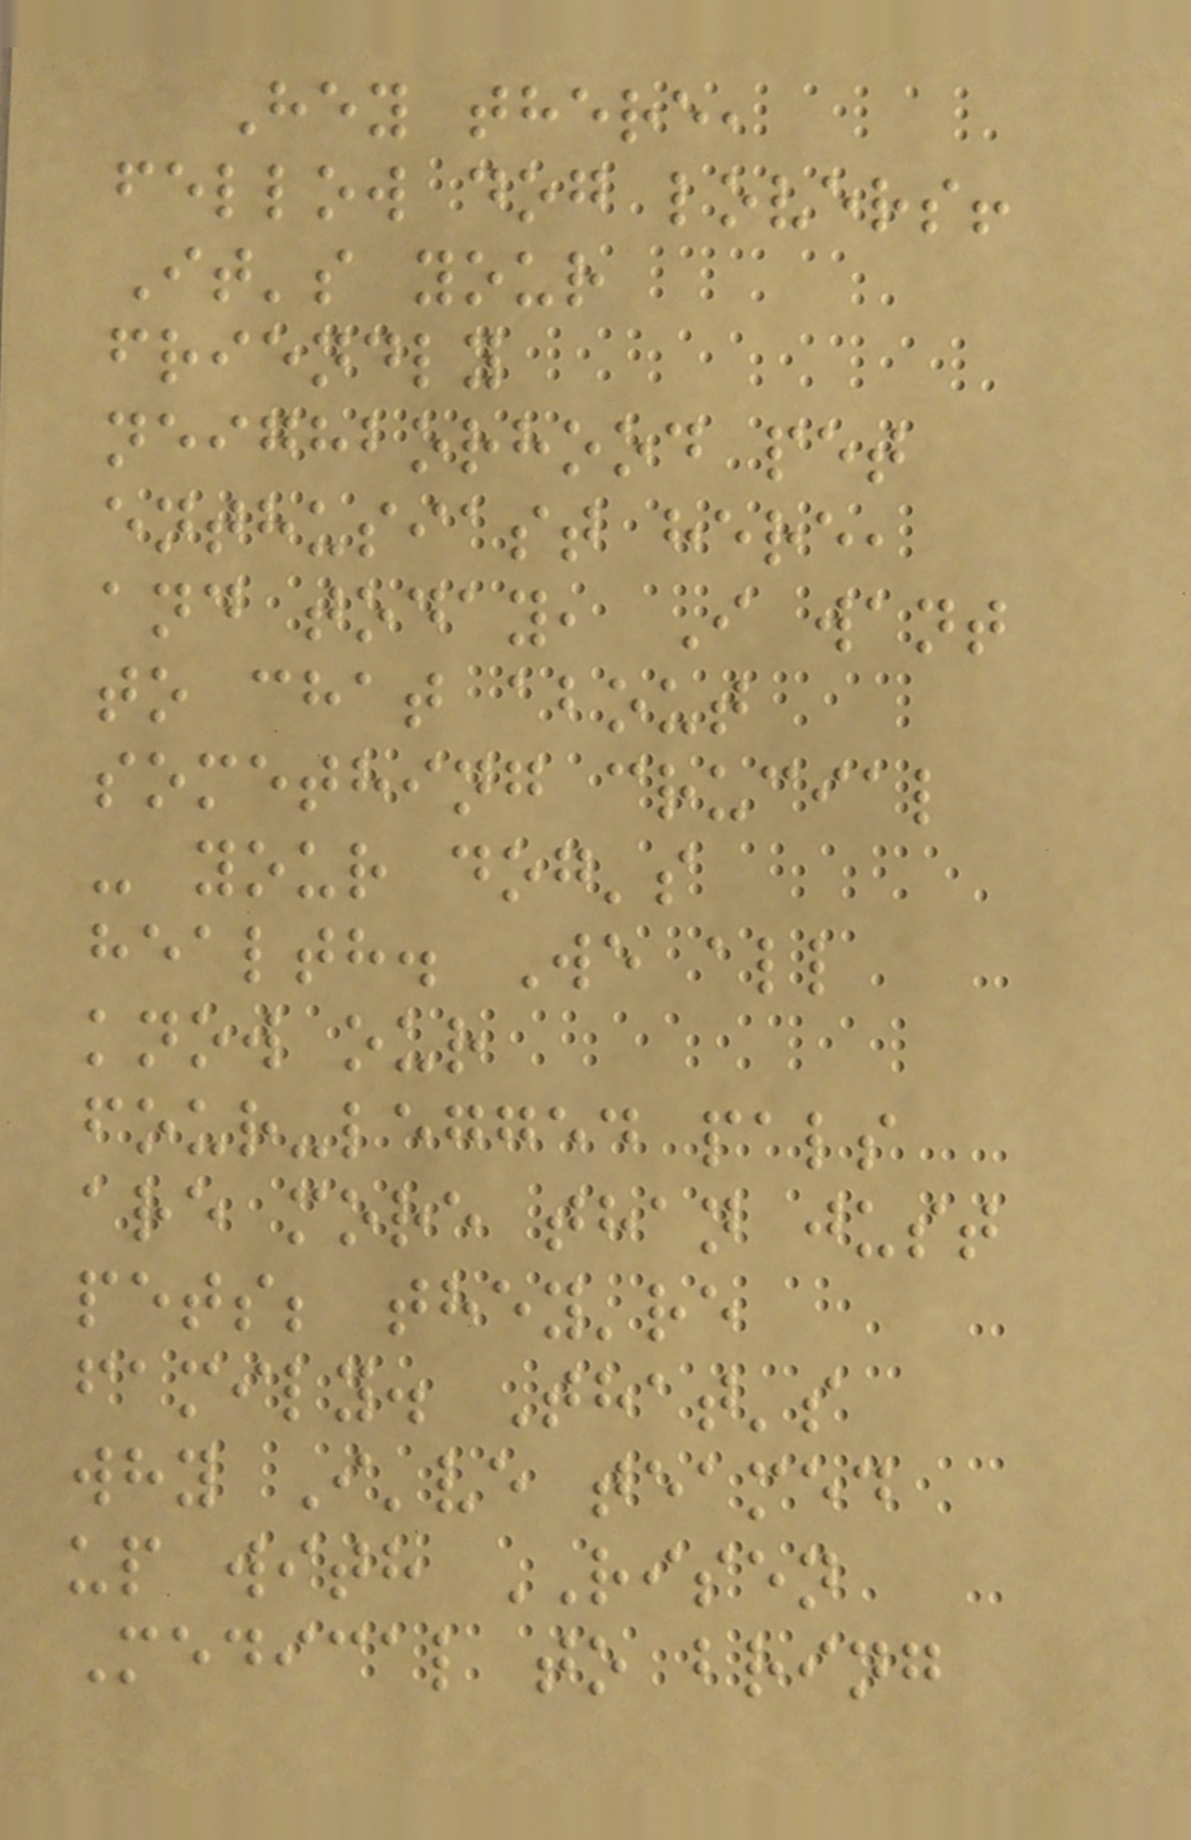Hey there,
fellow dog lovers!
It's your
friendly
neighborhood pet
enthusiast here,
and today, I want
to chat about
something crucial
- your dog's
health. We all
know our
four-legged pals
are more than just
pets; they're
family. That's
why I've teamed
up with RISEN
Medical to bring
